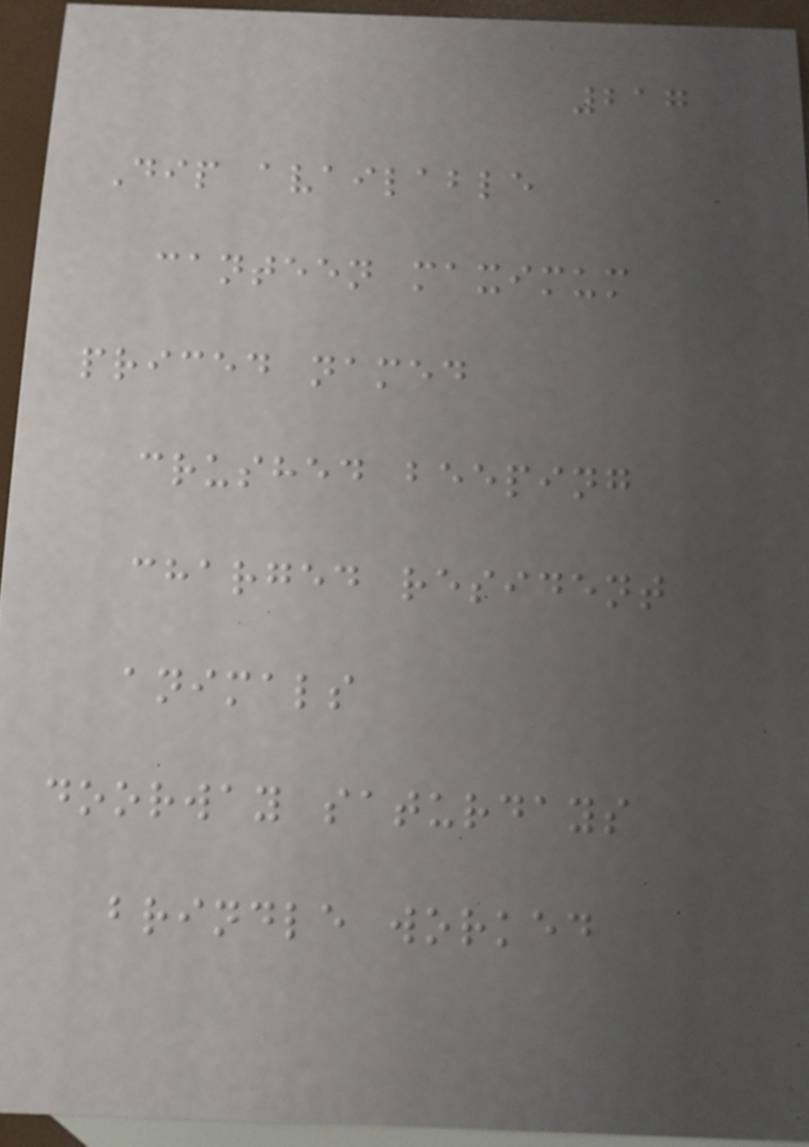217
Dip available
canteen maximum
priced named
crushed beeping
charged resident
animals
doorway saturdays
brindle worked
